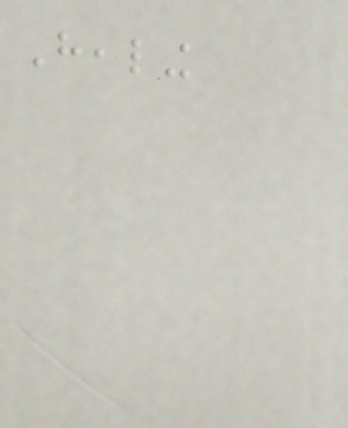Healing
